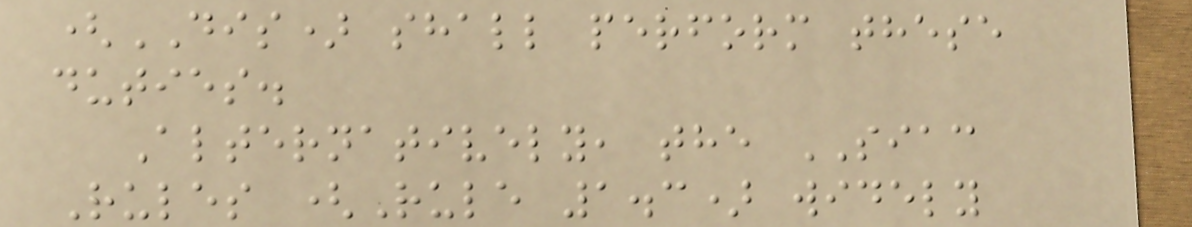(DIS) shall perform these
duties.
Alternatively, the SIAC
Rules (Rule 1.3) widely
